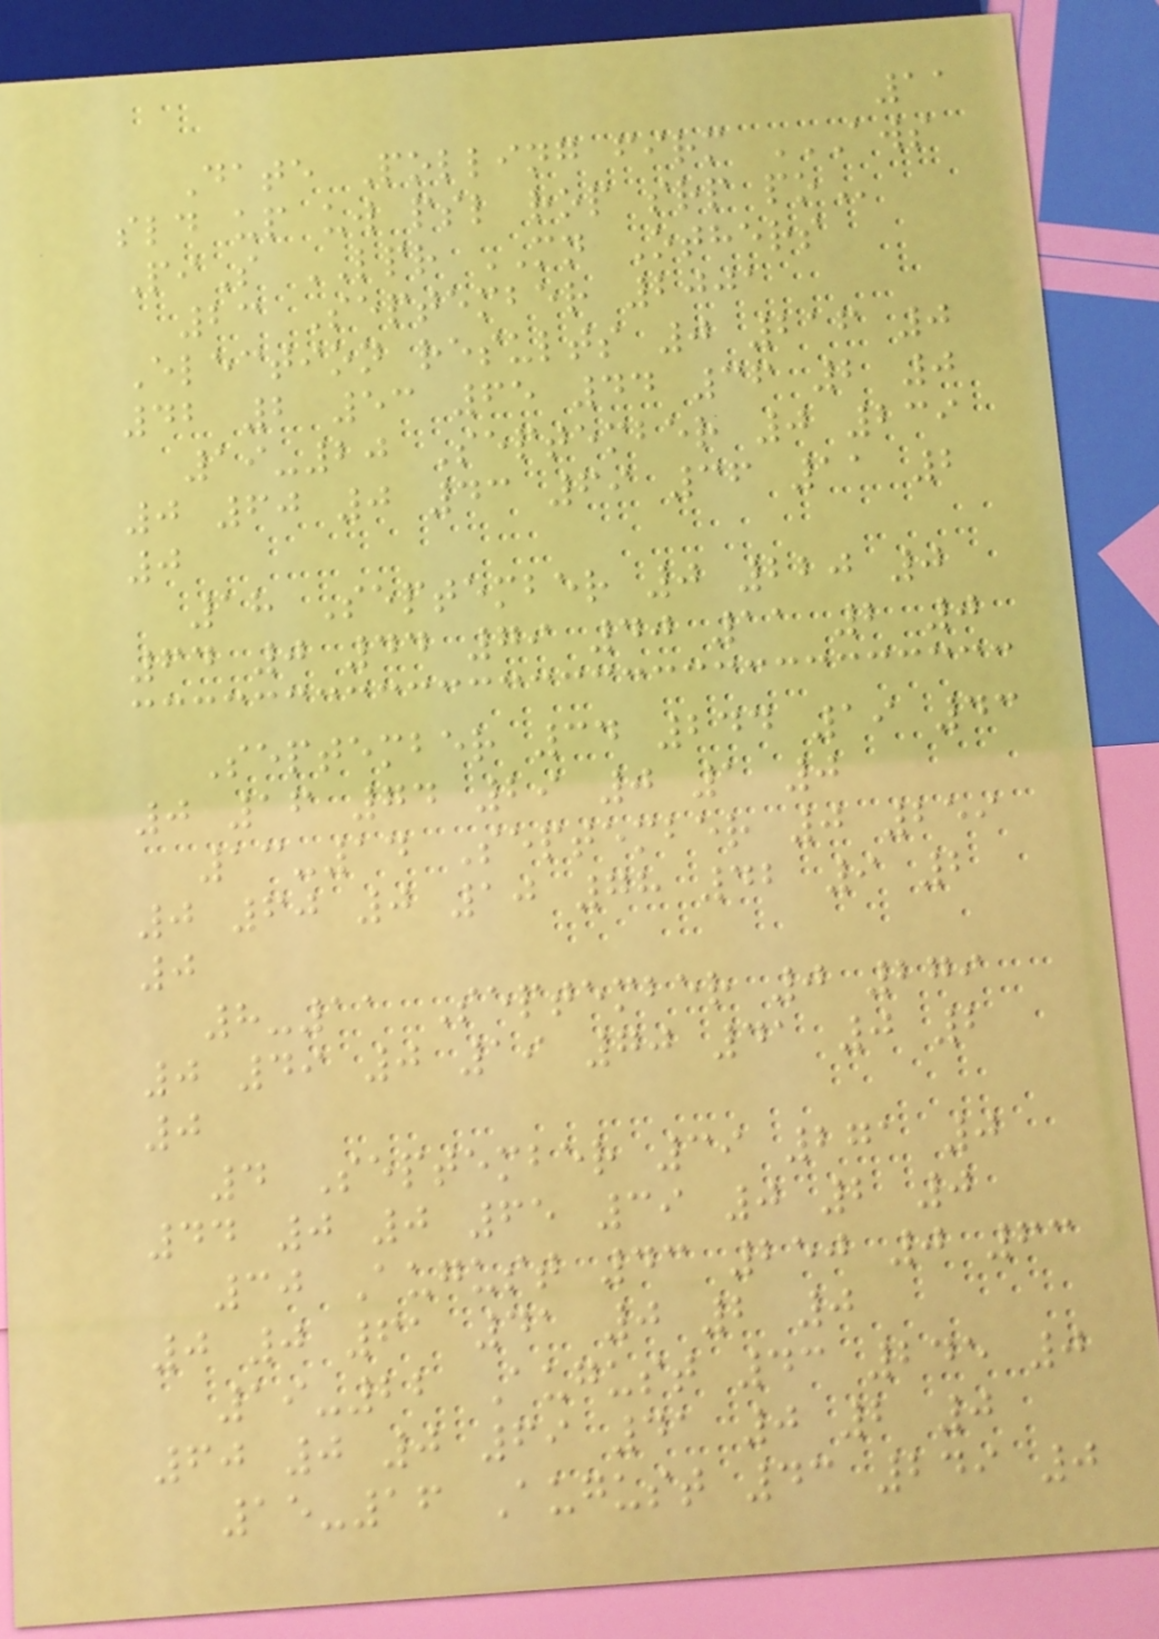11
Date Polling firm AWS
SLD UP UW PSL ROP SRP PO
PiS LPR MN Others
23 September 2001
Election results 0 216 0
42 2 53 65 44 36 2 0
19-20 September 0 239
0 60 0 43 69 36 11 2
0
18 September 0 220 0
64 0 44 79 40 11 2 0
September 34 244 19 43
0 16 74 29 0 1 0
13-14 September 0 259
0 60 0 10 78 42 9 2
0
8-11 September 0 279
0 49 0 19 70 41 0 2
0
4 September 39 271 0
44 0 0 65 39 0 2 0
30 August 43 250 0 63
0 0 61 41 0 2 0
19-22 August 43 245 0
60 0 0 69 41 0 2 0
15-16 August 43 249 0
